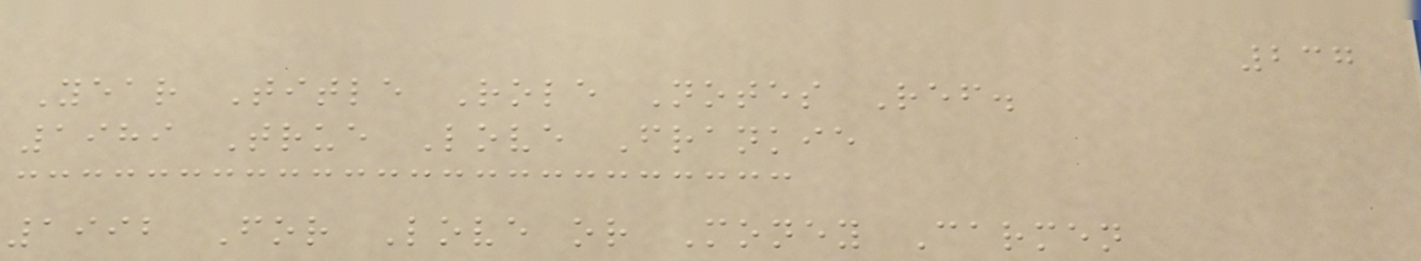237
Year Title Role Notes Ref.
1989 True Love Frankie
1992 For Love or Money Carmen
